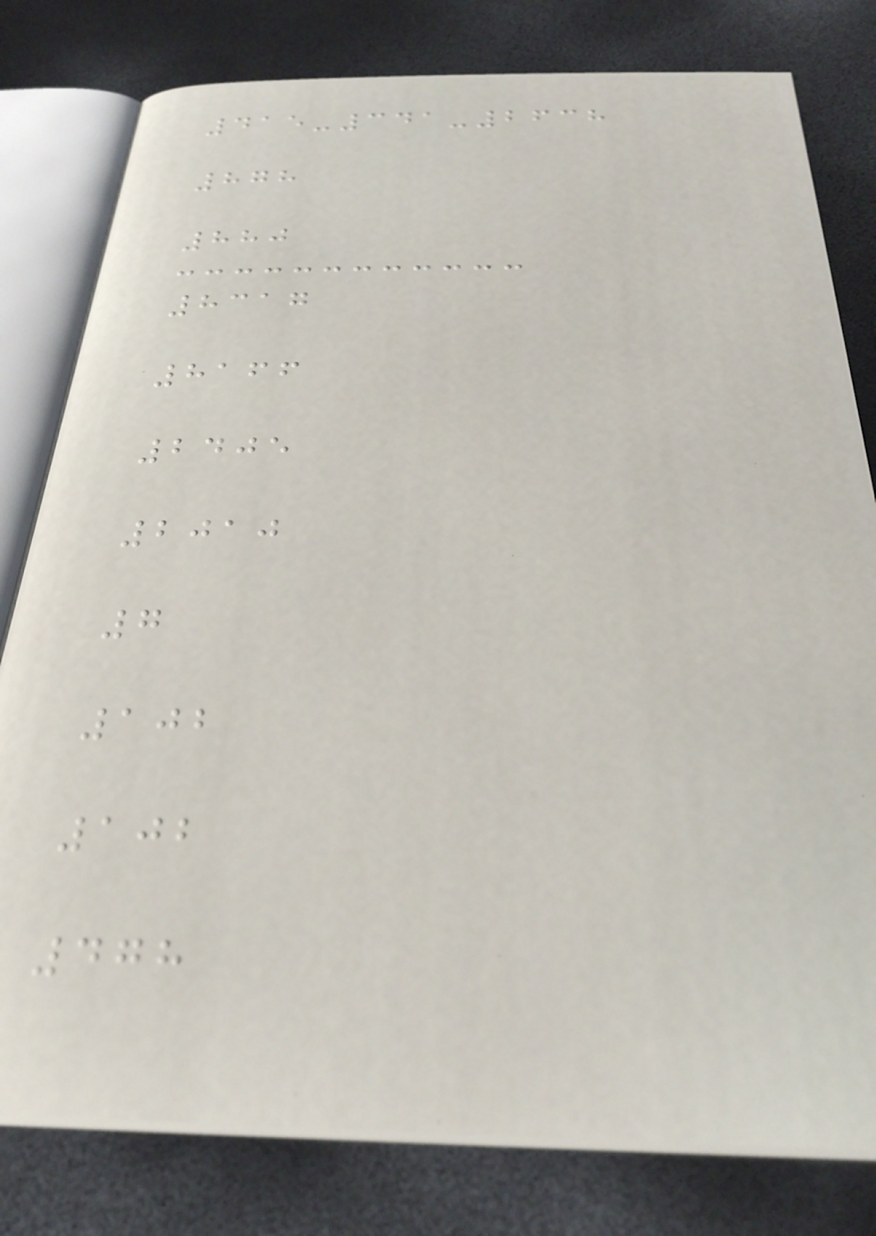415-341-2638
878
880
8317
8166
2405
2010
7
102
102
478
